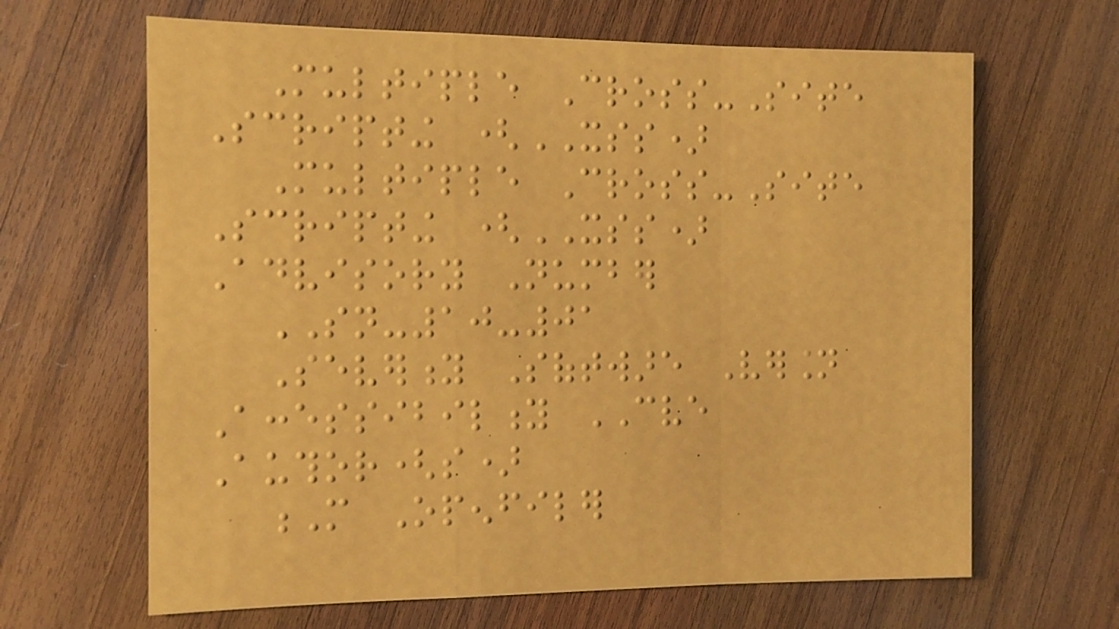Multiple Cross-Site
Scripting (XSS)
Multiple Cross-Site
Scripting (XSS)
Advisory Number
SN-10-01
Severity Software Version
Accessibility CVE
Author(s)
M Openfiler
